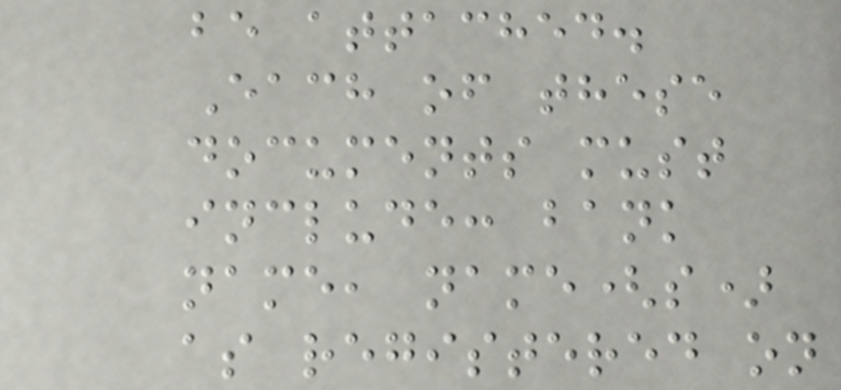be attached.
Each of these
documents must
include: bank
name, name(s)
as registered on
